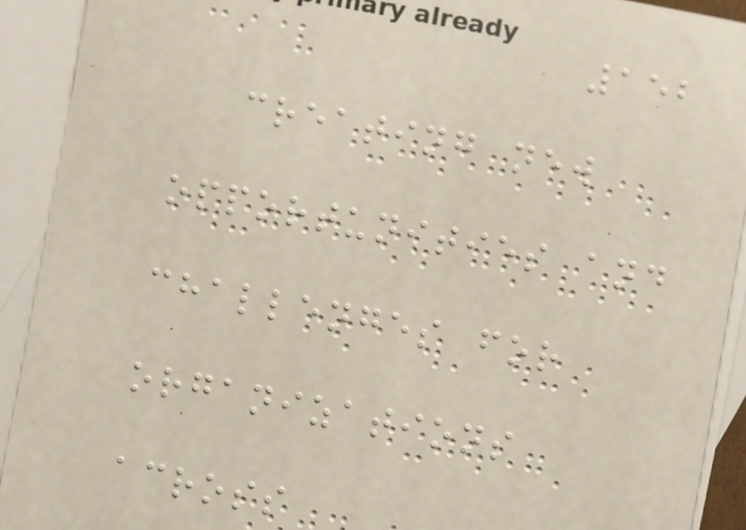152
creating new
opportunities and
challenges for
organizations
across
